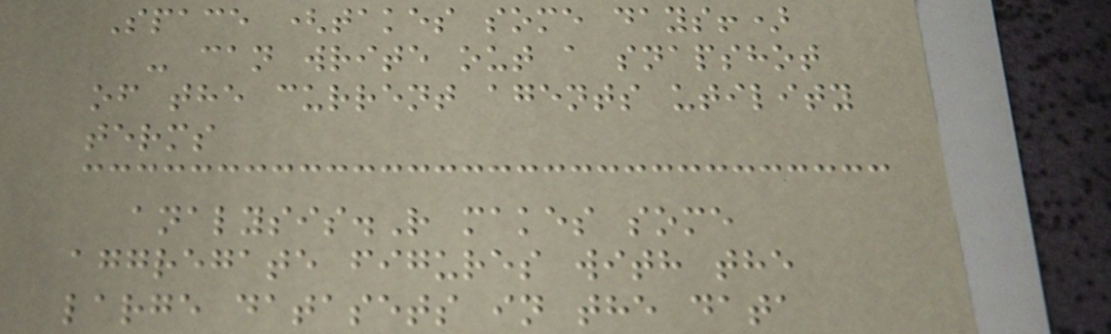Space (takes some days!)
- can write out a snapshot
of the current agents utility
terms
analysis.R makes some
aggregate figures with the
large datasets in the data
